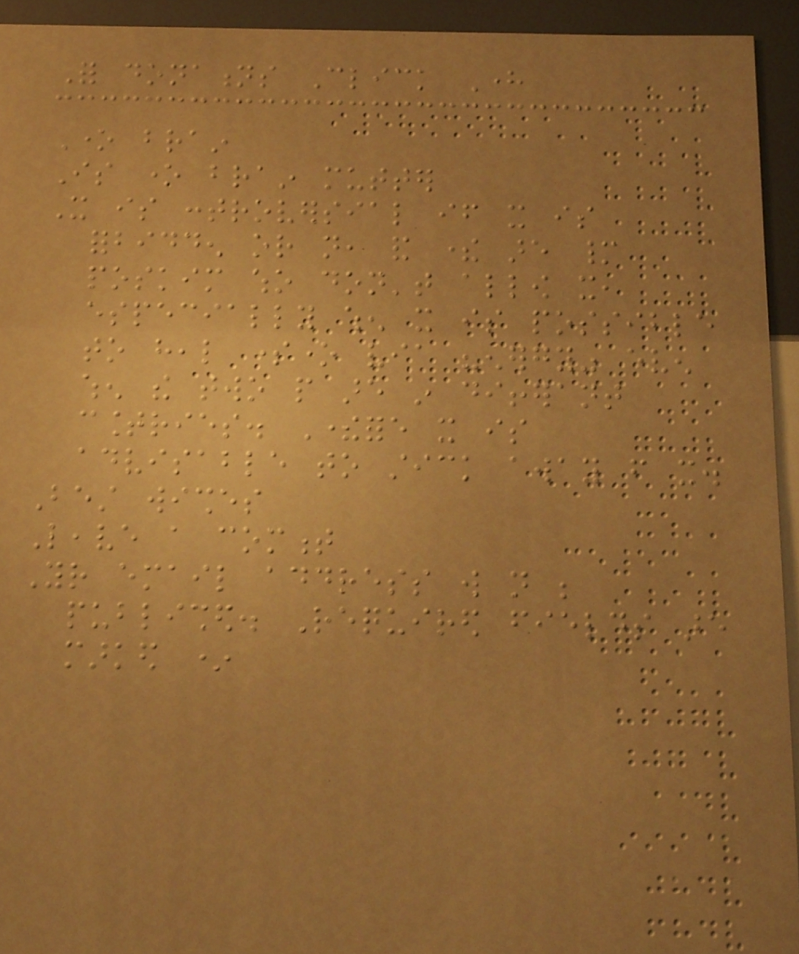For donations Click Here
One brain
Is one brain mutter
It is controversial if it is
forbidden or not, and there are many
poskim who don't allow it,
especially when it is possible
to heal someone via "energy" even
when the two people are in differant
countries. Therefore it is
advisable to stick away from it.
Best wishes
Leave a comment
Your email address will not be
published. Required fields are
marked *
